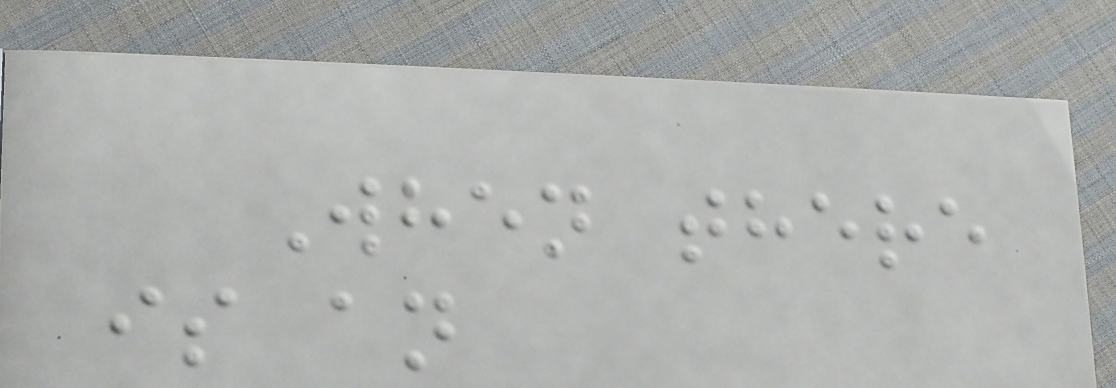When there
is an
